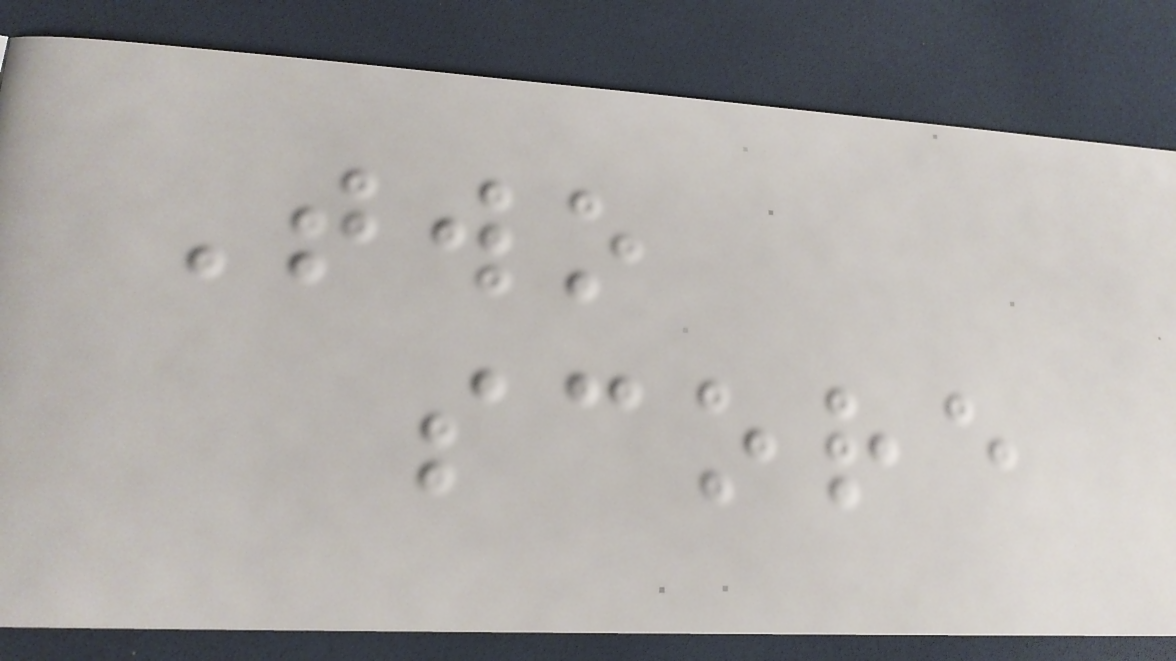Two
score
